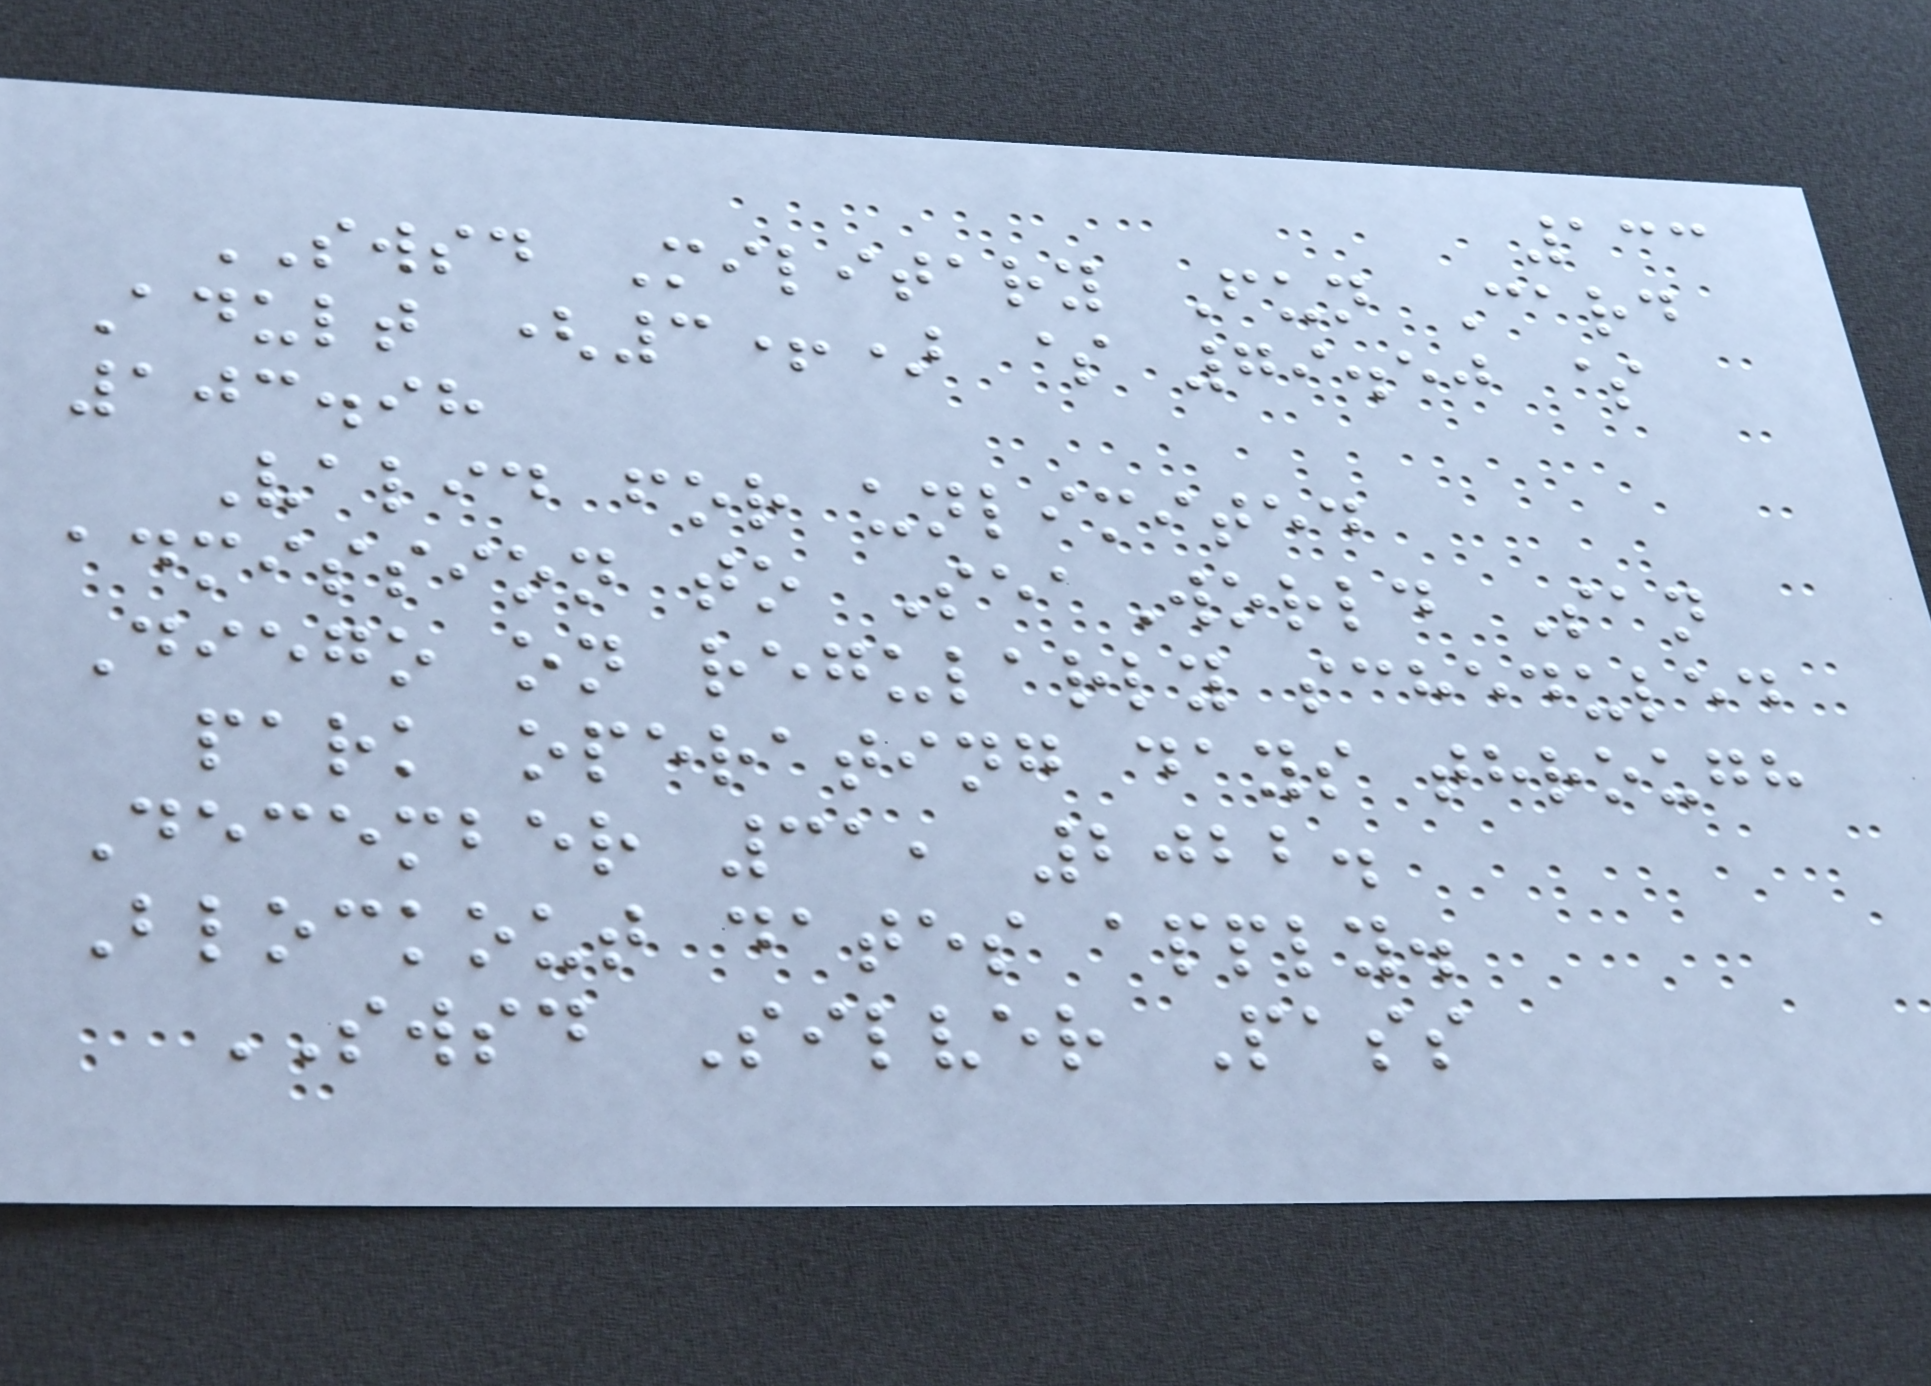133
SWSD Military Fun Card
Adult (3+) $ 79.50 $
103.98
Valid for unlimited
admission to SeaWorld San
Diego on regularly scheduled
park operating days through
December 31, 2022.
Blockout dates apply.
SWSD Silver Pass
